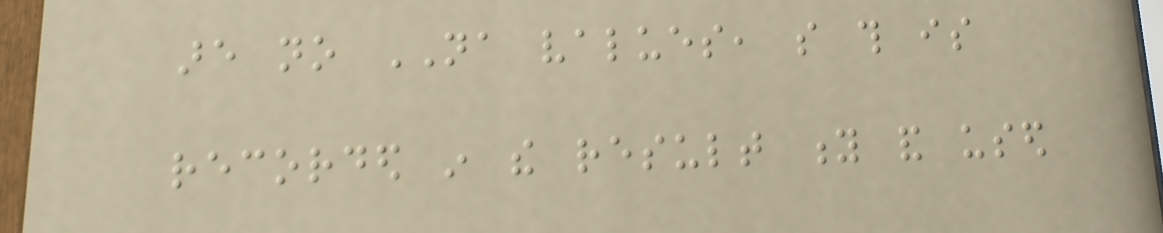are no NA values, so this is
recorded in the result y and used
